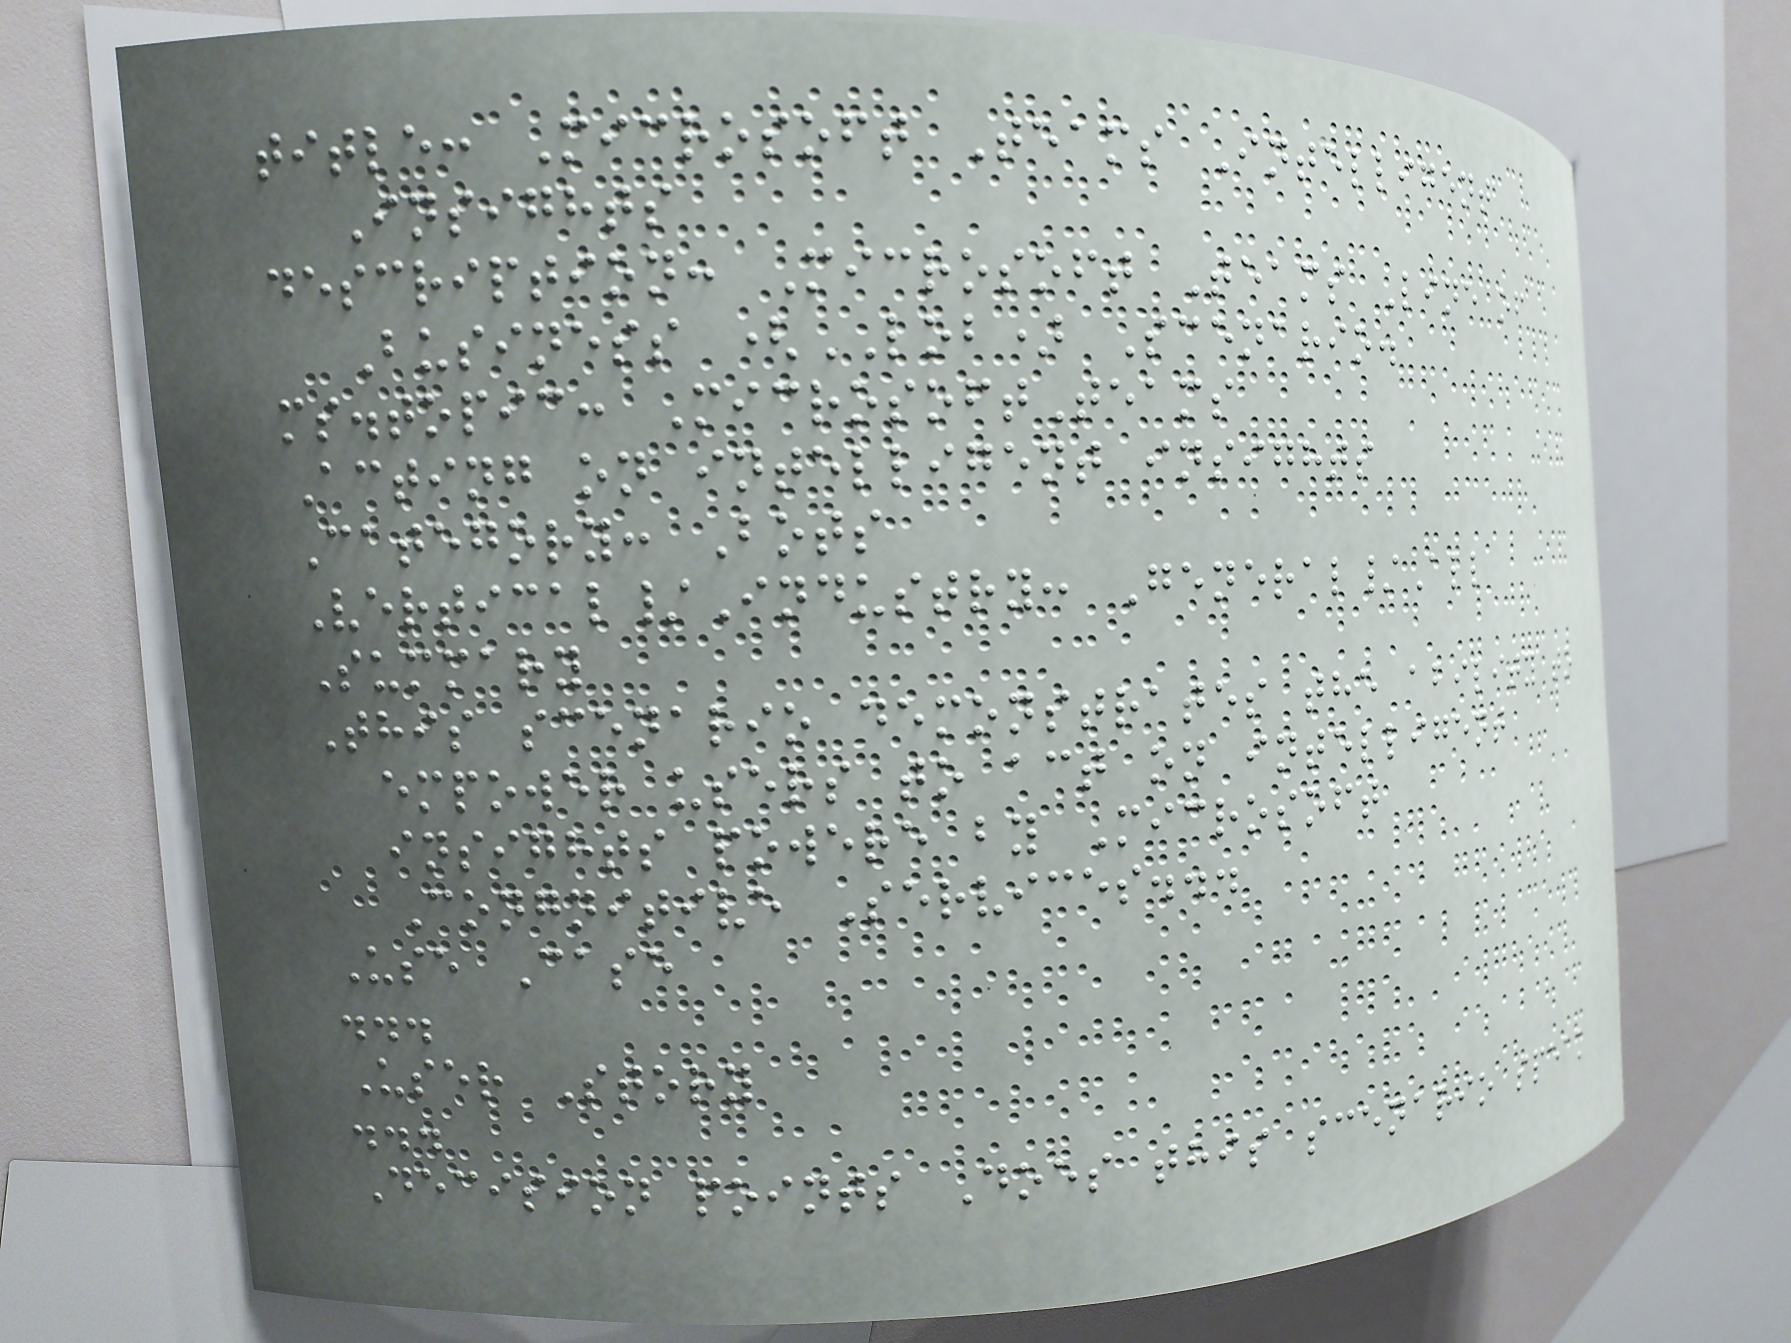title: Microsoft Teams Intelligent
Insights
description: Microsoft Teams Line of
Business (LOB) Scenario.
ms.topic: MicrosoftTeams
Acting on intelligent insights
Category: Bots
Vertical/Industry: General/All
Summary
This scenario demonstrates the ability to
empower users to act on intelligent
insights powere by Microsoft
Congnitive Services...
Use Case
...
User Story
...
Decision points Does this scenario speak
